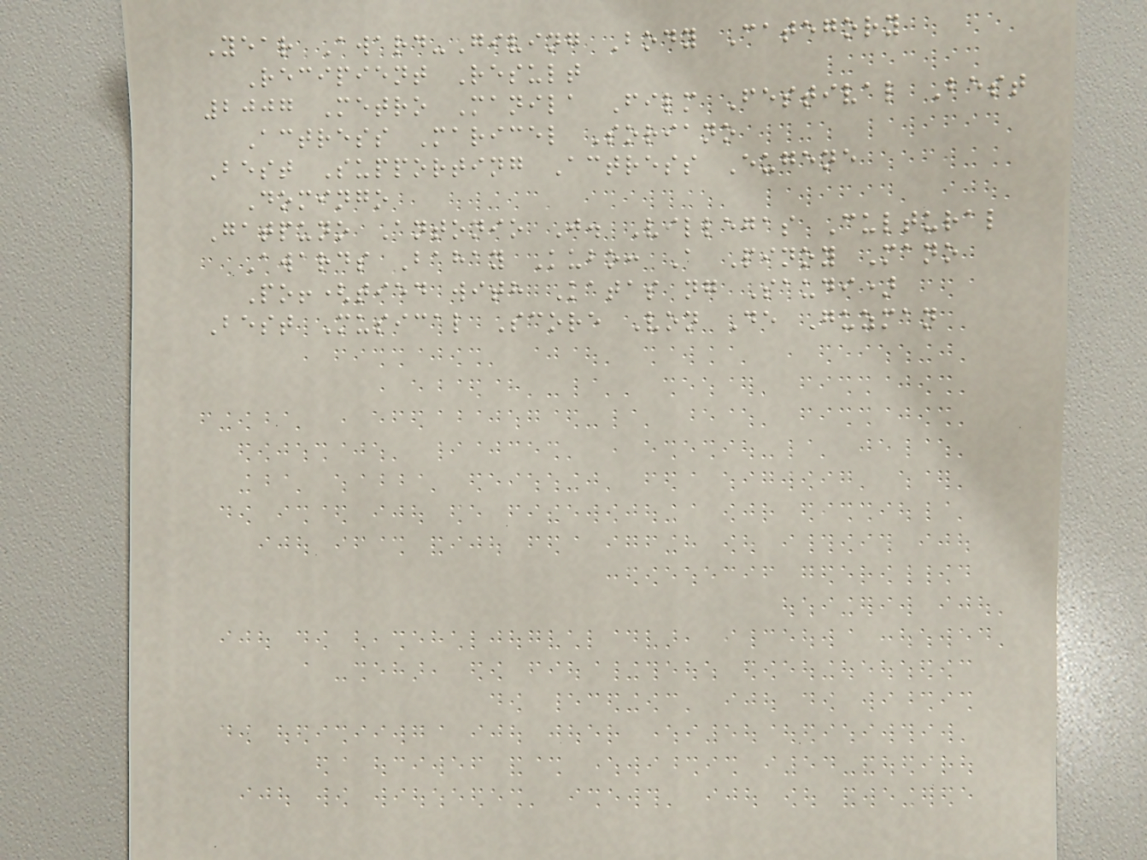Year Award-Giving Body Category
Recipient Result
2007 Metro Manila Film Festival Best
Actress Maricel Soriano
Best Supporting Actress Eugene
Domingo
Gatpuno Antonio J. Villegas Cultural
Awards Bahay Kubo: A Pinoy Mano
Po!(tied with Katas ng Saudi)
Best Musical Score Von De Guzman
